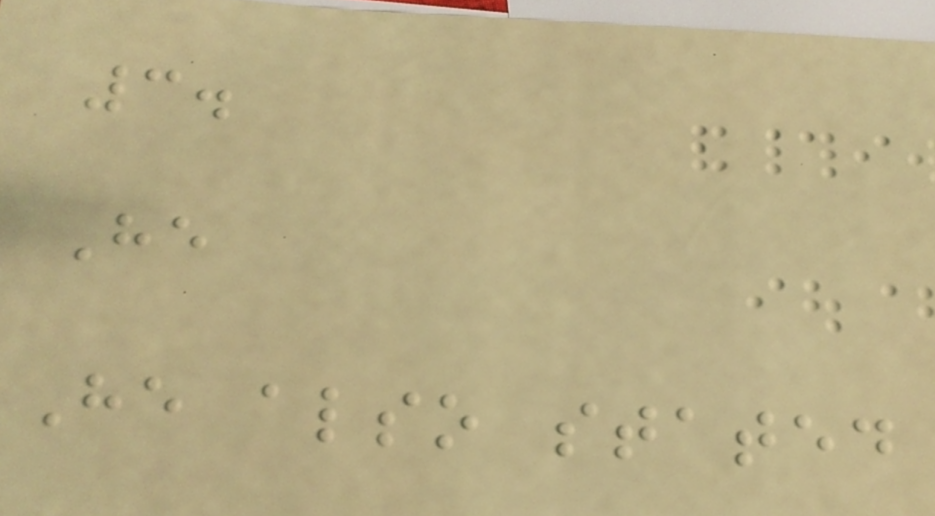3.
He
He also stated
